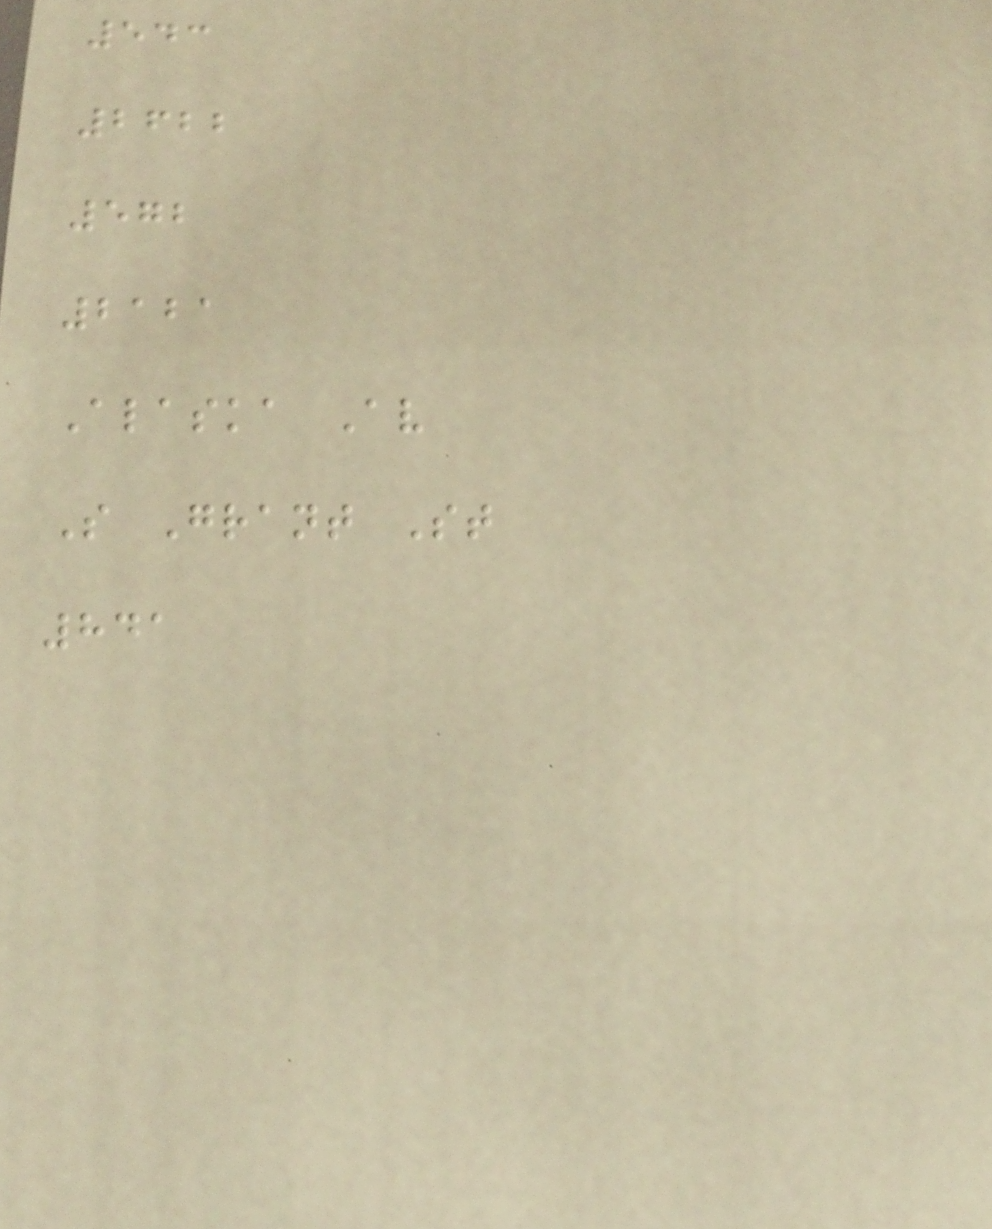543
2622
572
2121
Alaska Av
S Grant St
841
